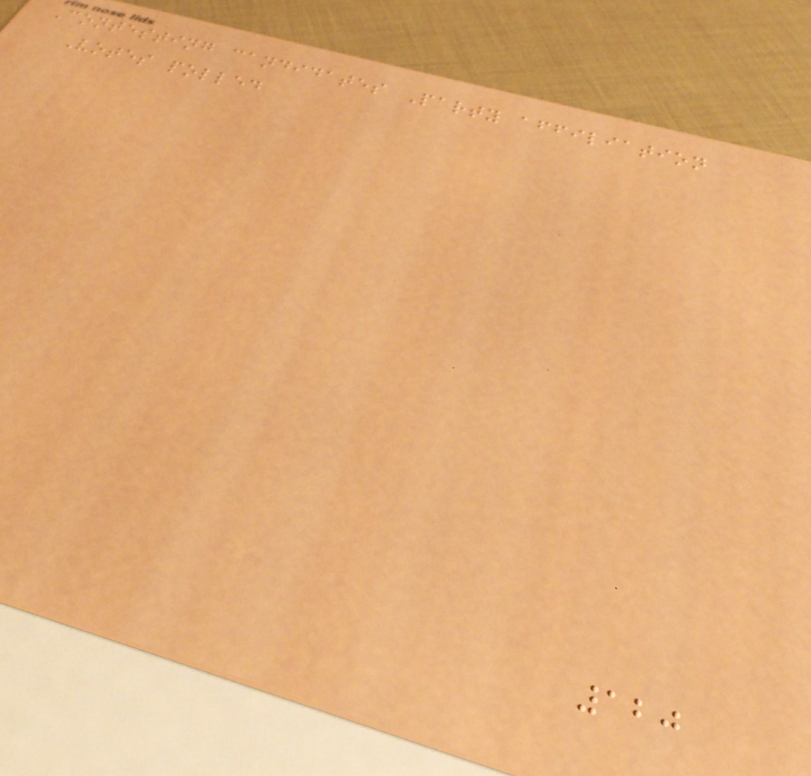Contesting candidates Party affiliation
Votes polled
120
